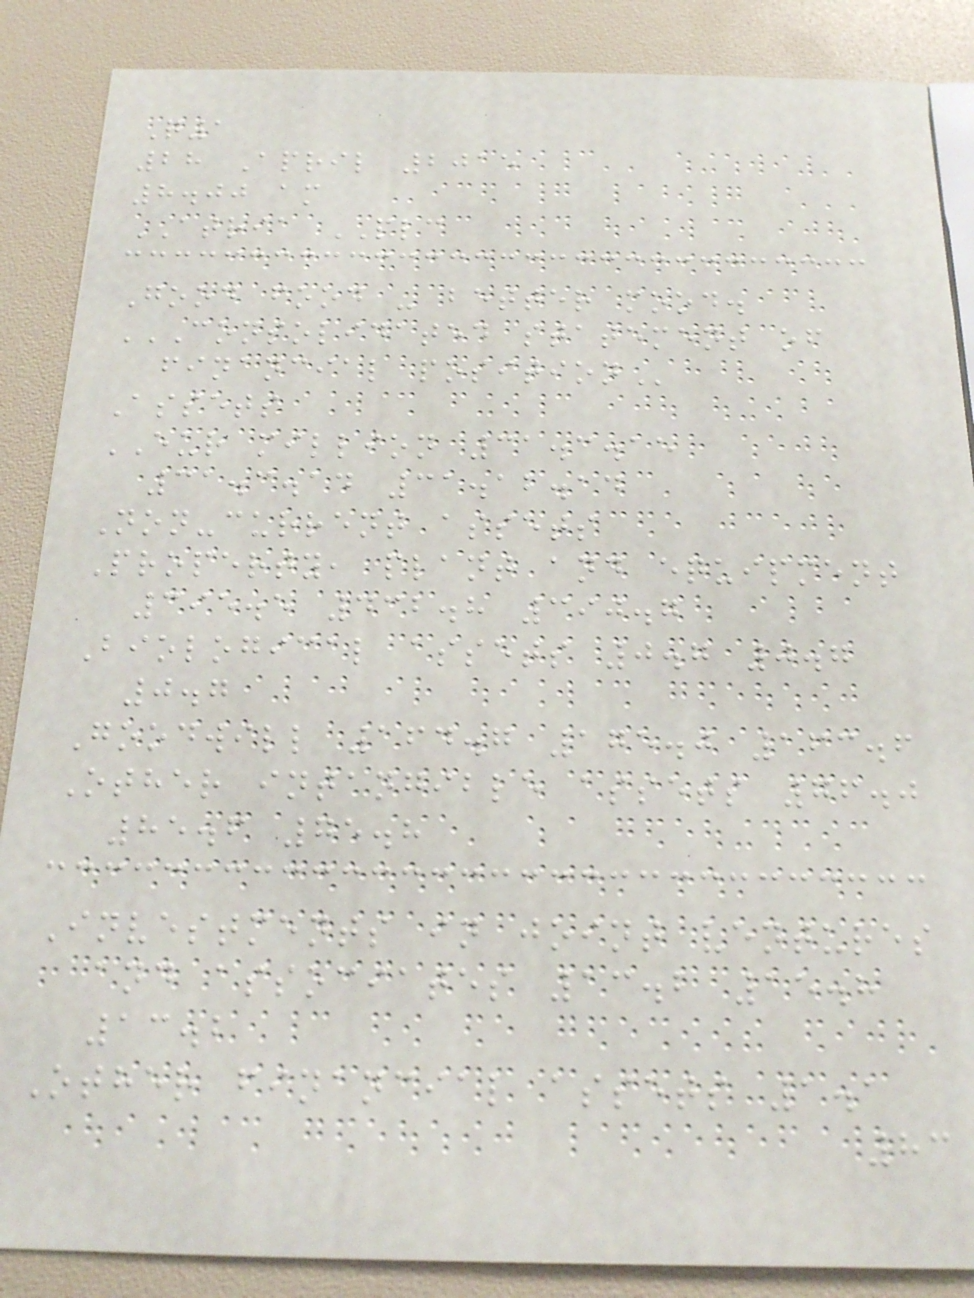Q1
28 April 2015
8.00 am
ATRIA PLC
Good food - better mood.
CONSOLIDATED STATEMENT OF
FINANCIAL POSITION
Assets
EUR million 31.3.15
31.3.14 31.12.14
Non-current assets
Property, plant and equipment
395.5 432.8 390.7
Biological assets 0.7 0.7
0.7
Goodwill 164.7 175.0 163.6
Other intangible assets 76.0
85.6 75.8
Investments in joint ventures
and associates 13.2 15.8
13.2
Other financial assets 1.1
83
